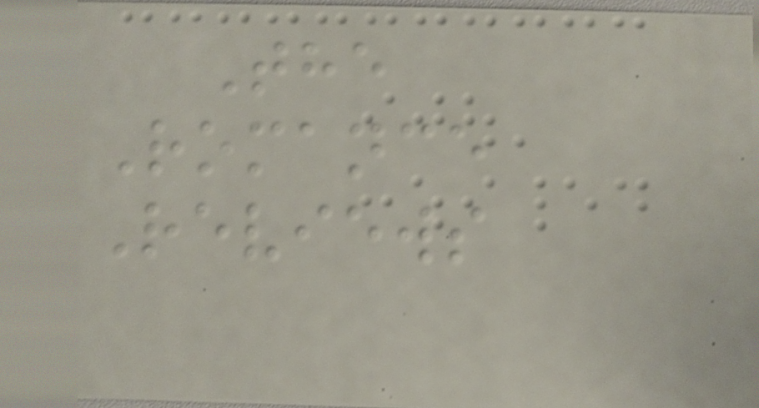The
Romance
Reviews
